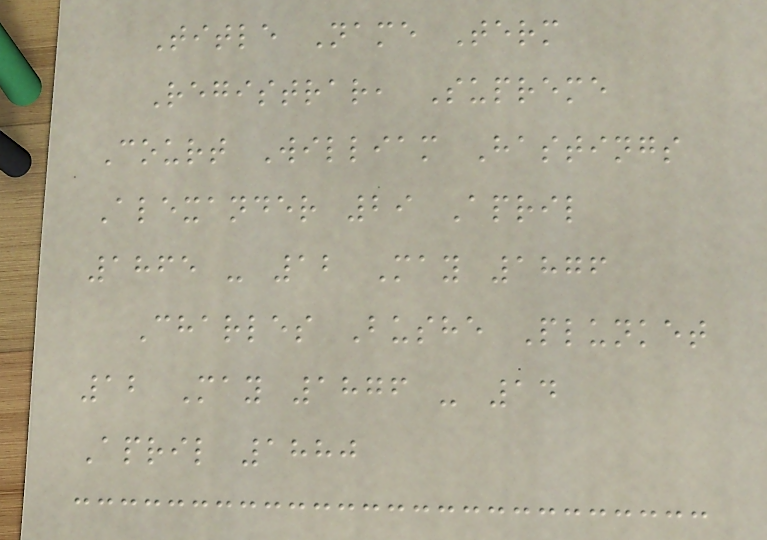Title Name Term
Registrar, Supreme
Court William Hastings
Alexander 29 April
1865 - 12 May 1876
Charles Bushe Plunket
12 May 1876 - 14
April 1880
